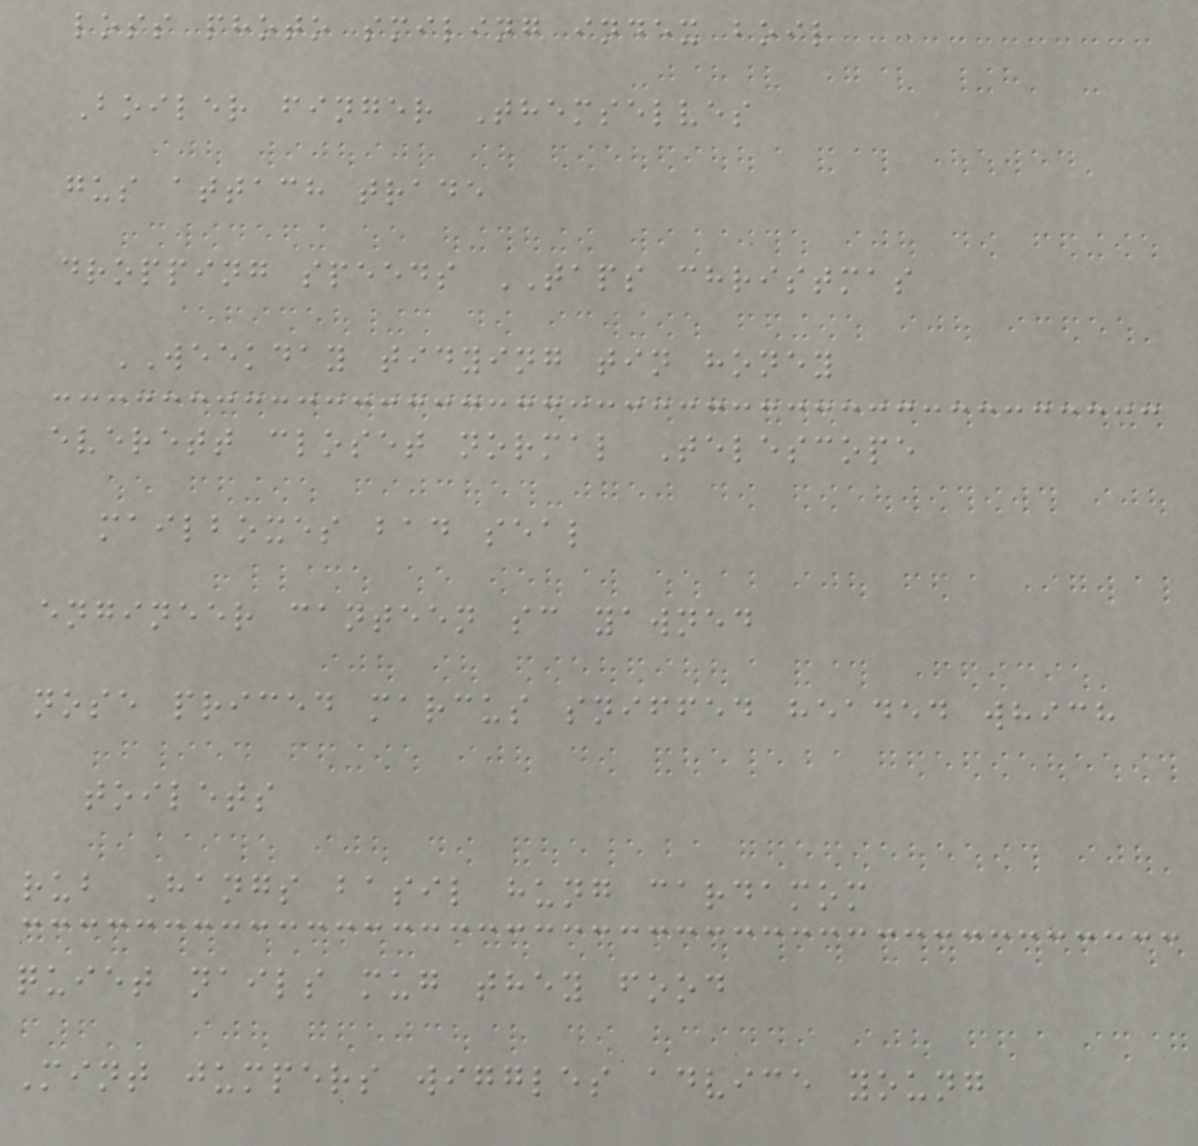loss photo smiling index boil
Boiler finger Themselves
gus attach trade
dropping speeds TAPS christmas
WEEKDAY tidying tin honey
everett closet normal Telescope
mailboxes bad seal
engineer canteen sc yawned
nose priced marcus sniffed headed which
toilets
rub Hangs basil hung cardamom
quiet nails mug they food
Mint jumpers wiggles advice young
